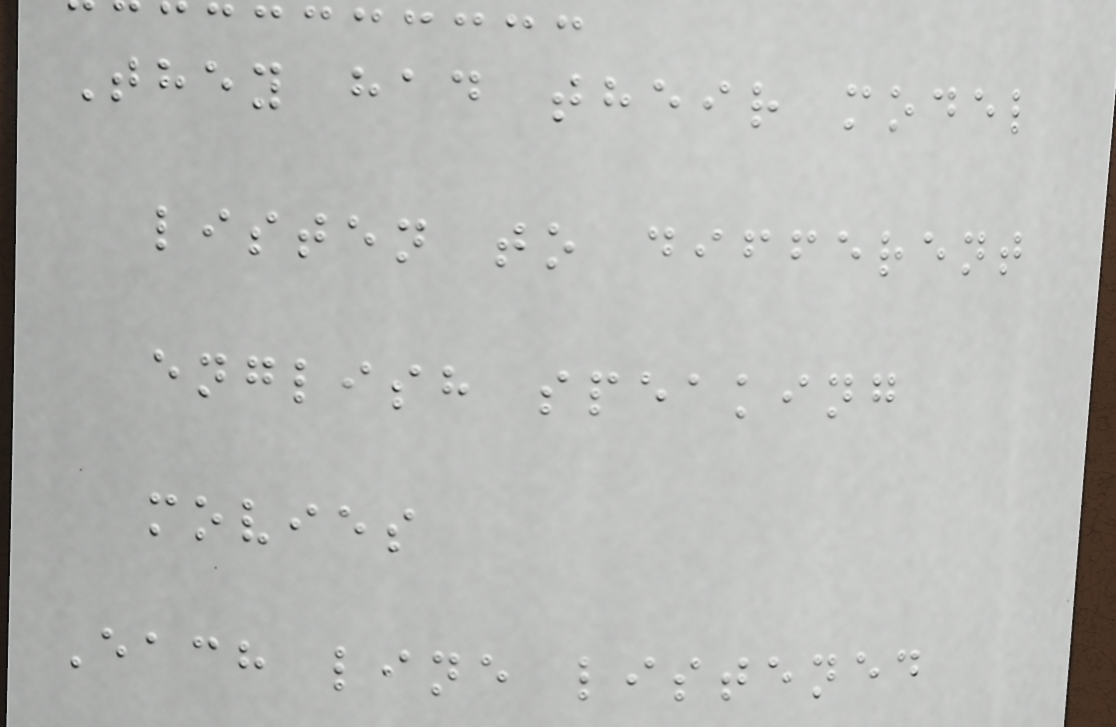They had their model
listen to different
english speaking
movies
Each line listened
